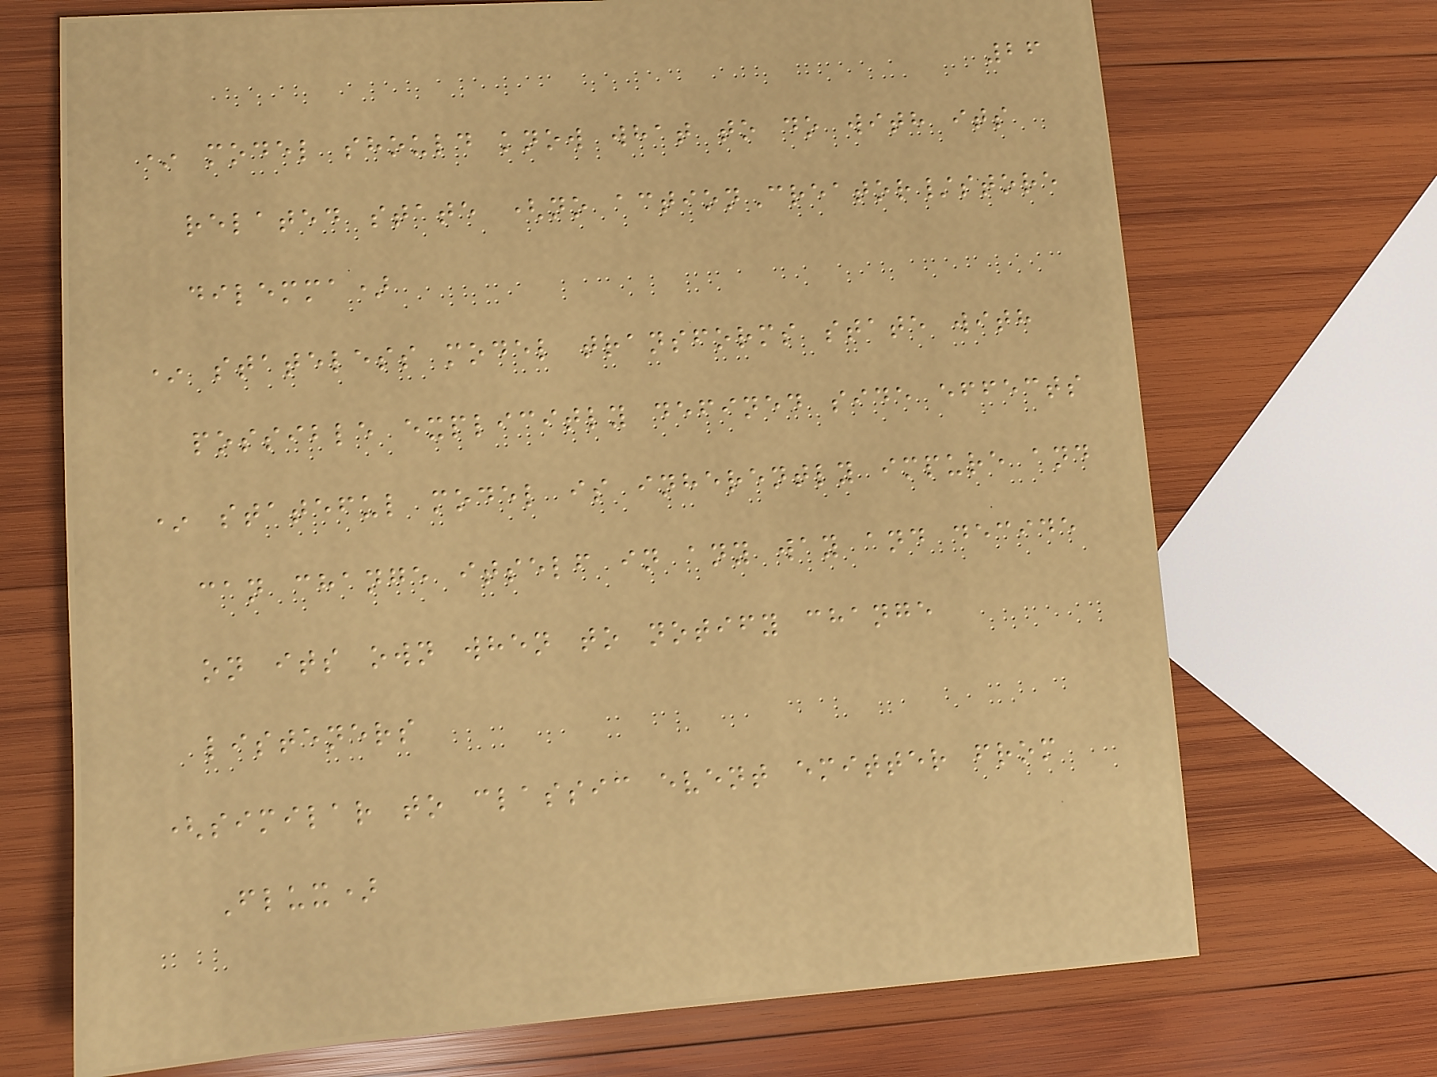26
* model should know what to do with its
related state (no actionCreator/store
dilemma)
* stateless model transforms state with
possible explicitly defined side effects
* stateful model is inherently impure and
can change itself in any way and decide
on its own when to notify change
listeners
(similar to classic event emitter from
Flux)
